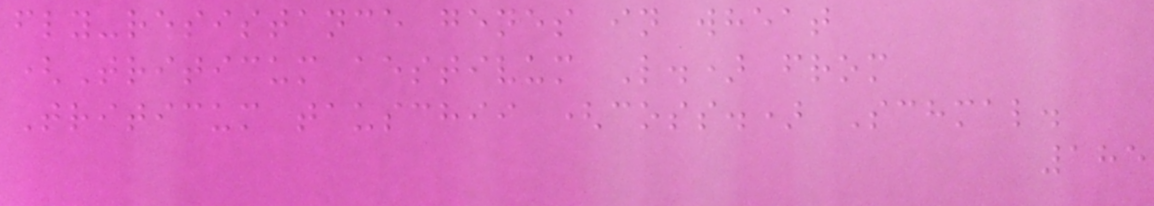fly-resistance genes in wheat
(Triticum aestivum L.) from
Triticum tauschii (coss.) Schmal.
185
